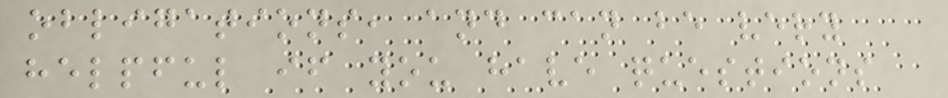obligations, and can be very
helpful if you have questions
